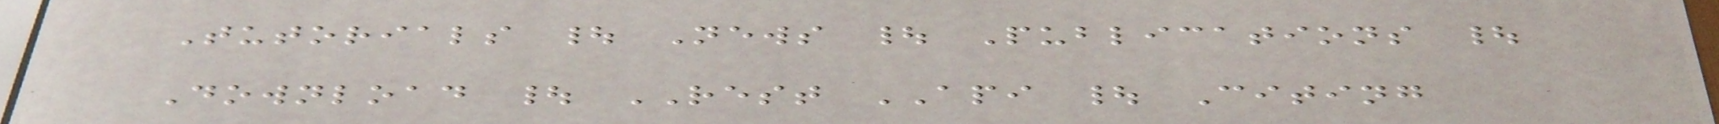Tutorials | News | Publications |
Download | REST API | Citing
